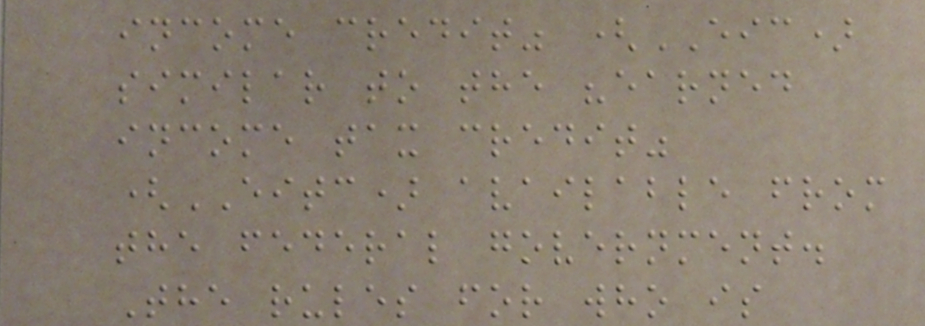income credit" (EIC)
similar to the "earned
income tax credit"
(EITC) available from
the federal government.
The rules for who is
